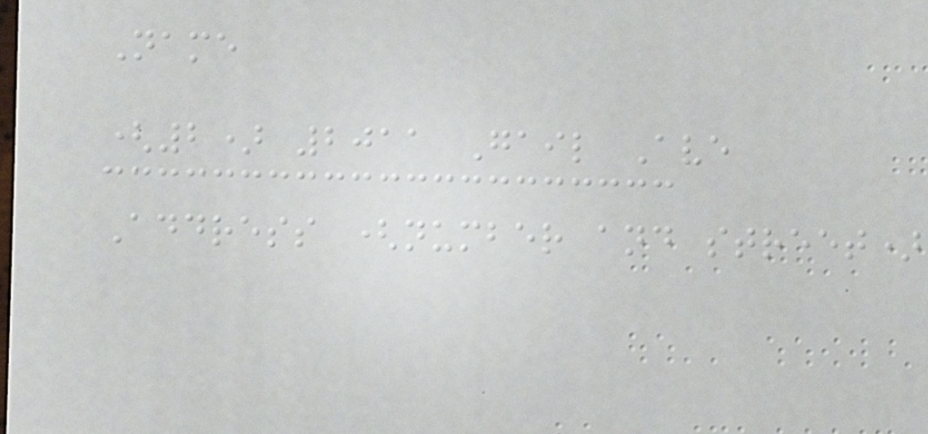Name
(2) 2011 Gail Ave
Address (number and street)
